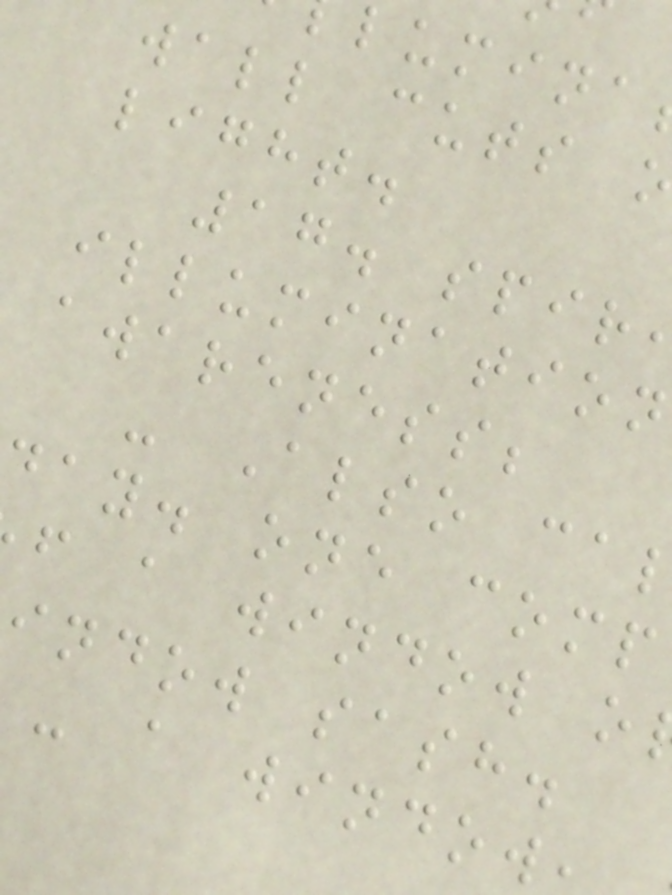wall cuts
light.
17. spir
illumination
awareness;
- Also ca
day. one comp
f a window o
indow sash.
- a window
